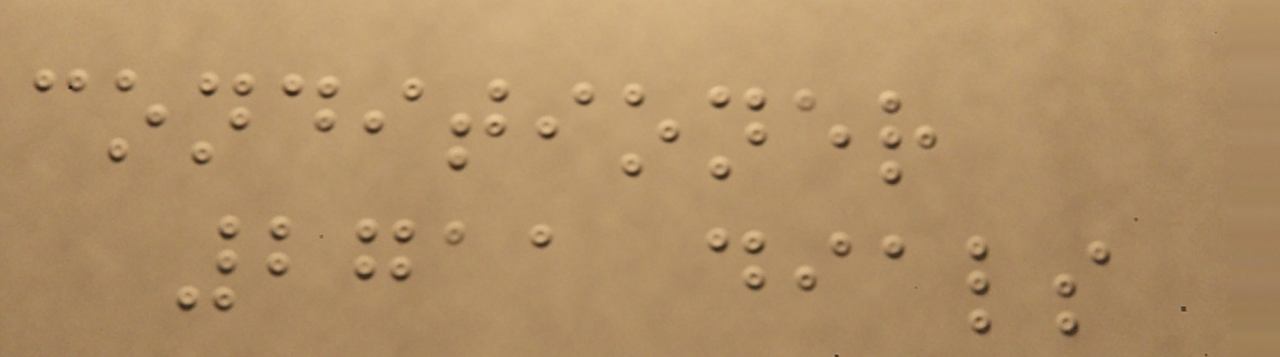conditioner
2711 dials
